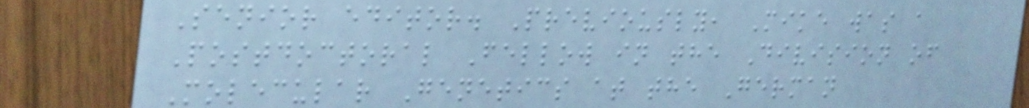Senior editor. Previously, Mike was a
Postdoctoral Fellow in the Division of
Molecular Genetics at the German
